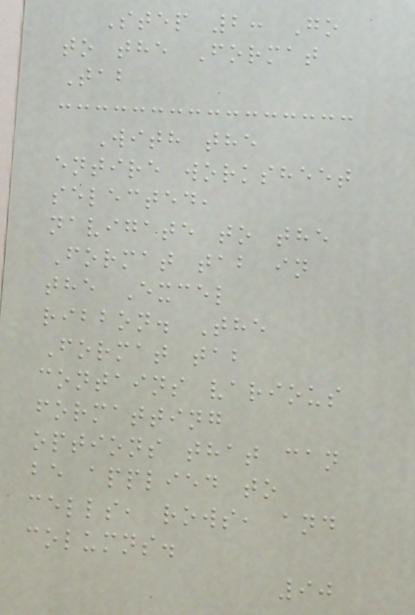Step 2: Go
to the Format
Tab
With the
entire worksheet
selected,
navigate to the
Format tab in
the Excel
ribbon. The
Format tab
contains various
formatting
options that can
be applied to
cells, rows, and
columns.
90
